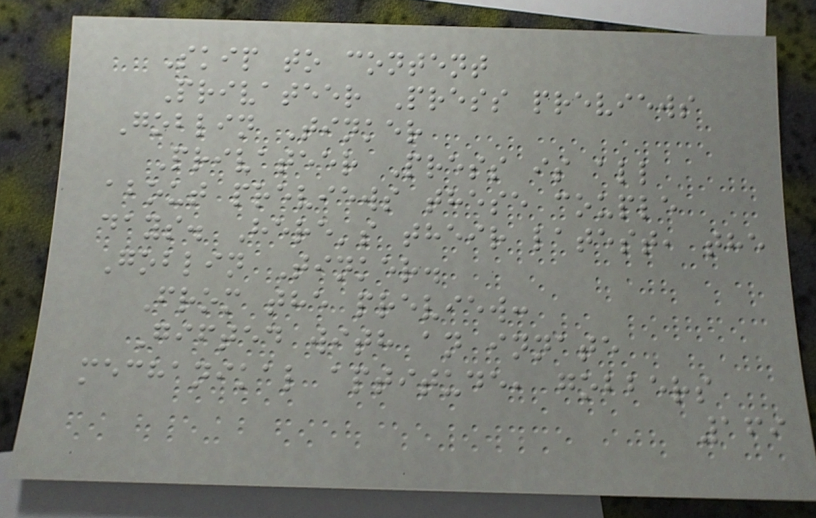Skip to content
Privateer Press previews
Goblin Tinker
Privateer Press is all
about previews these couple
days. Here's their latest, the
Goblin Tinker.
From the preview:
Gifted with an innate
mechanikal aptitude, gobbers
169
